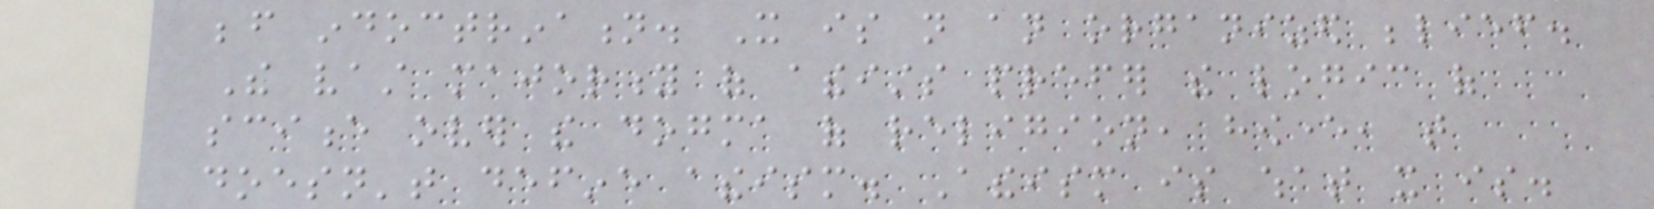before indoctrination. It is not an organized belief.
The vast majority of atheists prefer the logic of
science over the dogma of religion, however, that
doesn't define atheism. Atheism is what it is.
